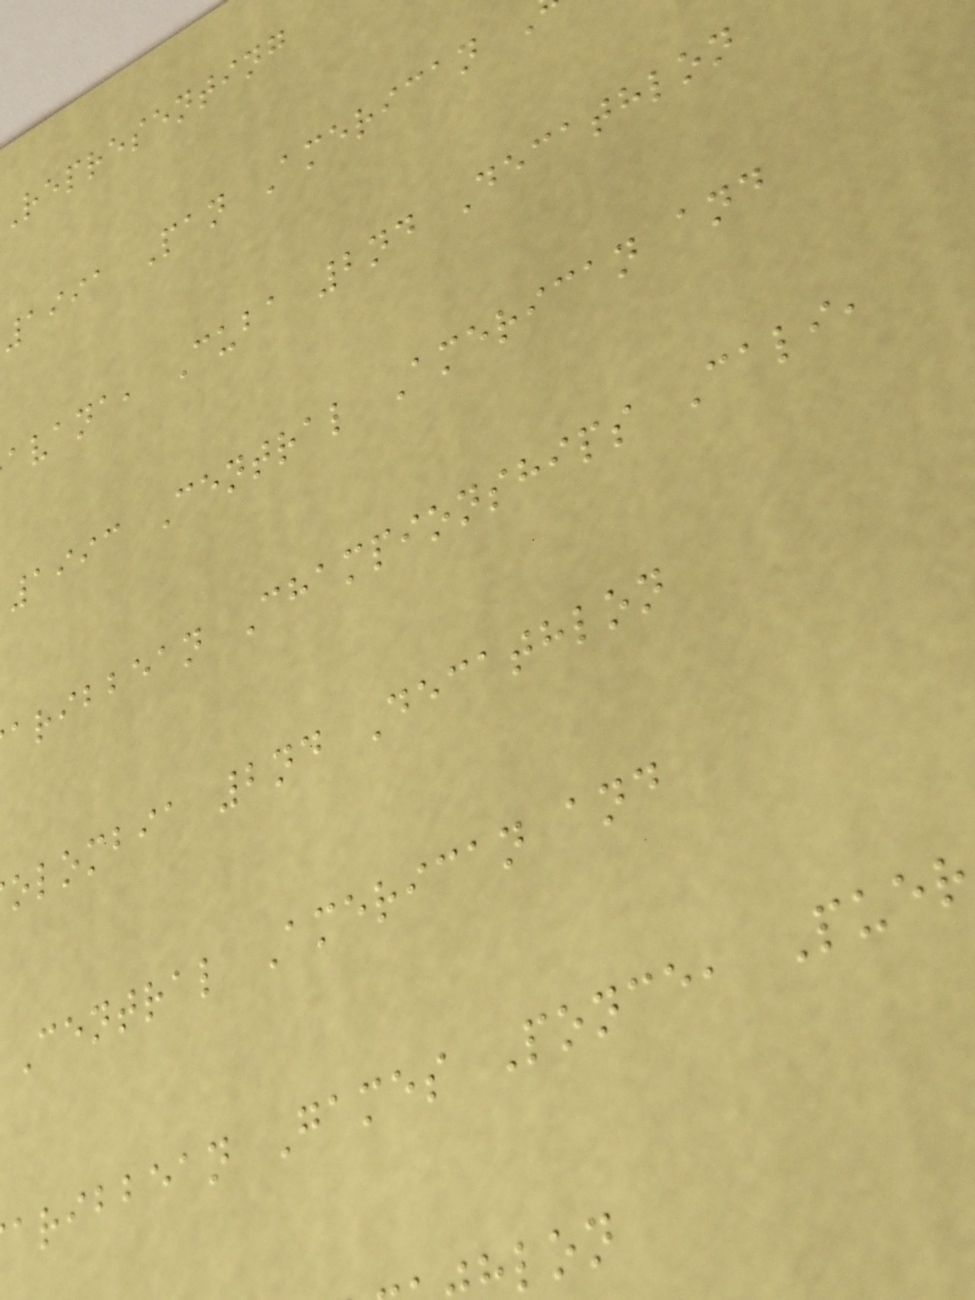Representing
1991 Pan American
avana, Cuba 2nd Decathlon
1993 Central American and
aribbean Championships Cali,
olombia 2nd Decathlon
Central American and
aribbean Games Ponce, Puer
